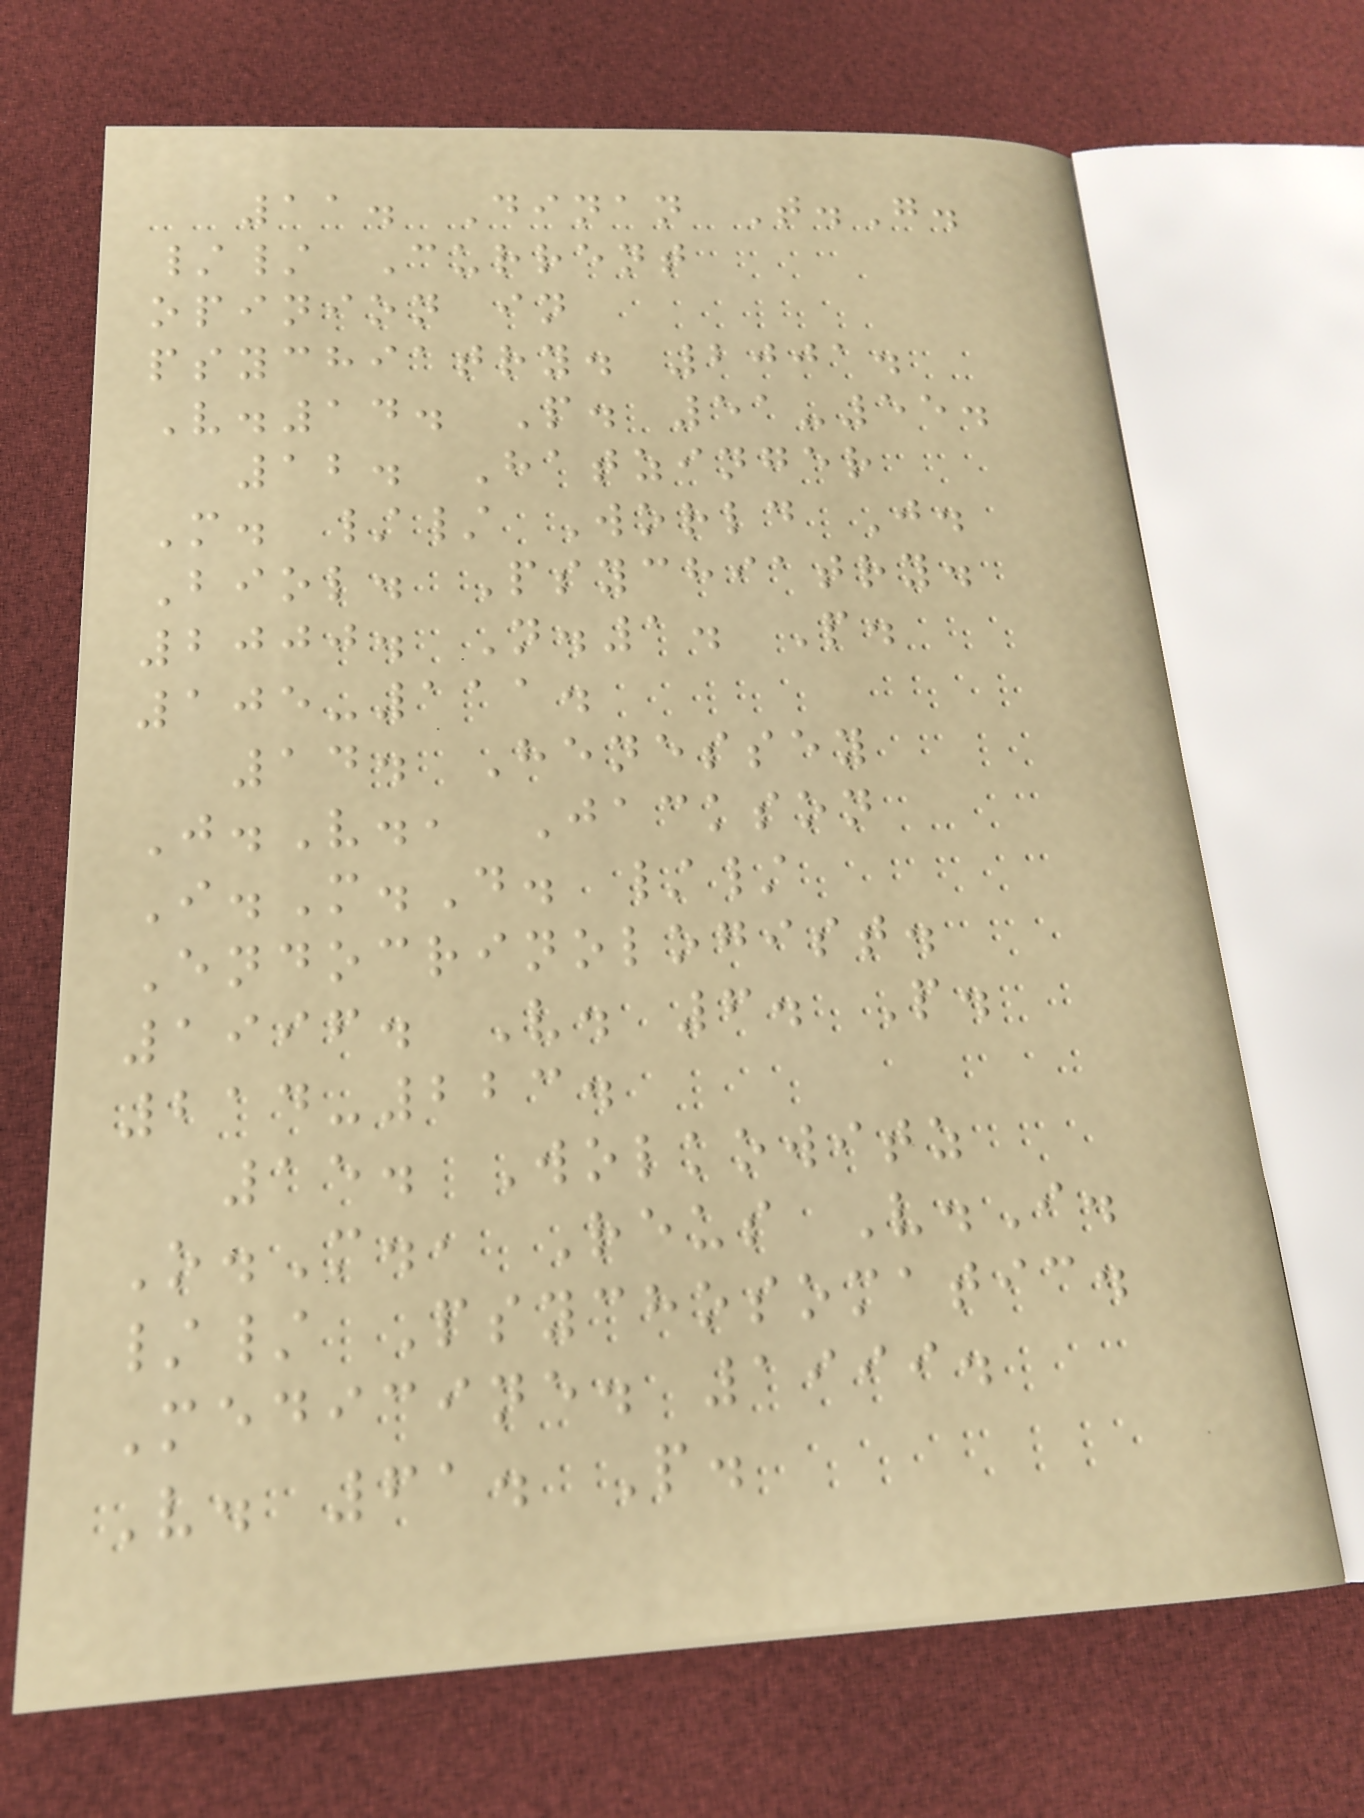11. Dinan T.G.
// Current
opinion in
psychiatry. 2001.
V.14. P. 51-55.
12. Hatzinger
M. // World J.
Biol. Psychiatry.
2000. N.1. P.
105-111.
14. Henessey
J.V., Jackson
I.M.D. //
Endocrinologist.
1996. V. 6. P.
214-223.
15. Wolkowitz
O.M., Reus V.I.
// Psychosomatic.
Medicine. 1999.
V. 61. P.
